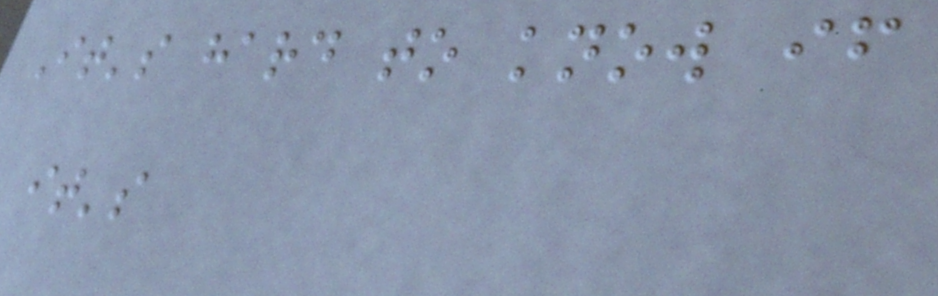It's hard to know if
it's
